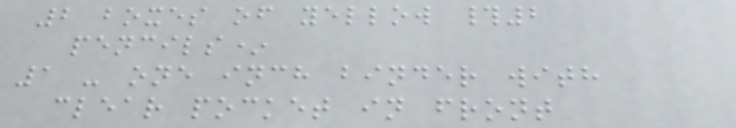2 boxes of yellow #2
pencils*
1 - one inch binder with
clear pocket in front
